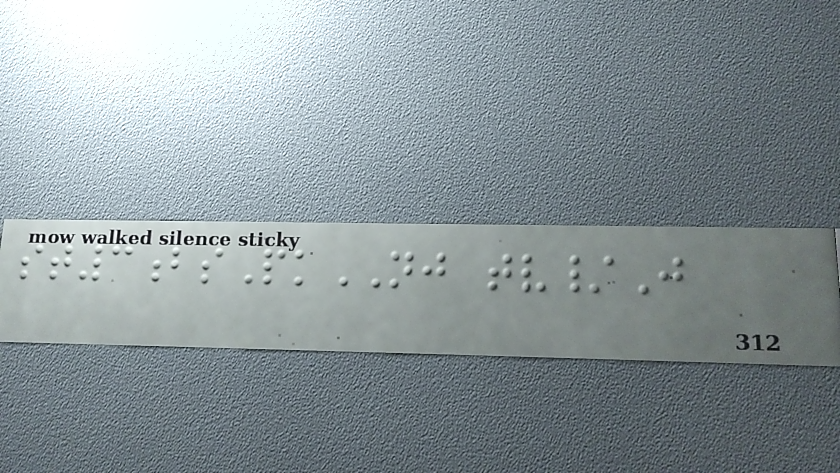st3bsPkNJ tv/J
